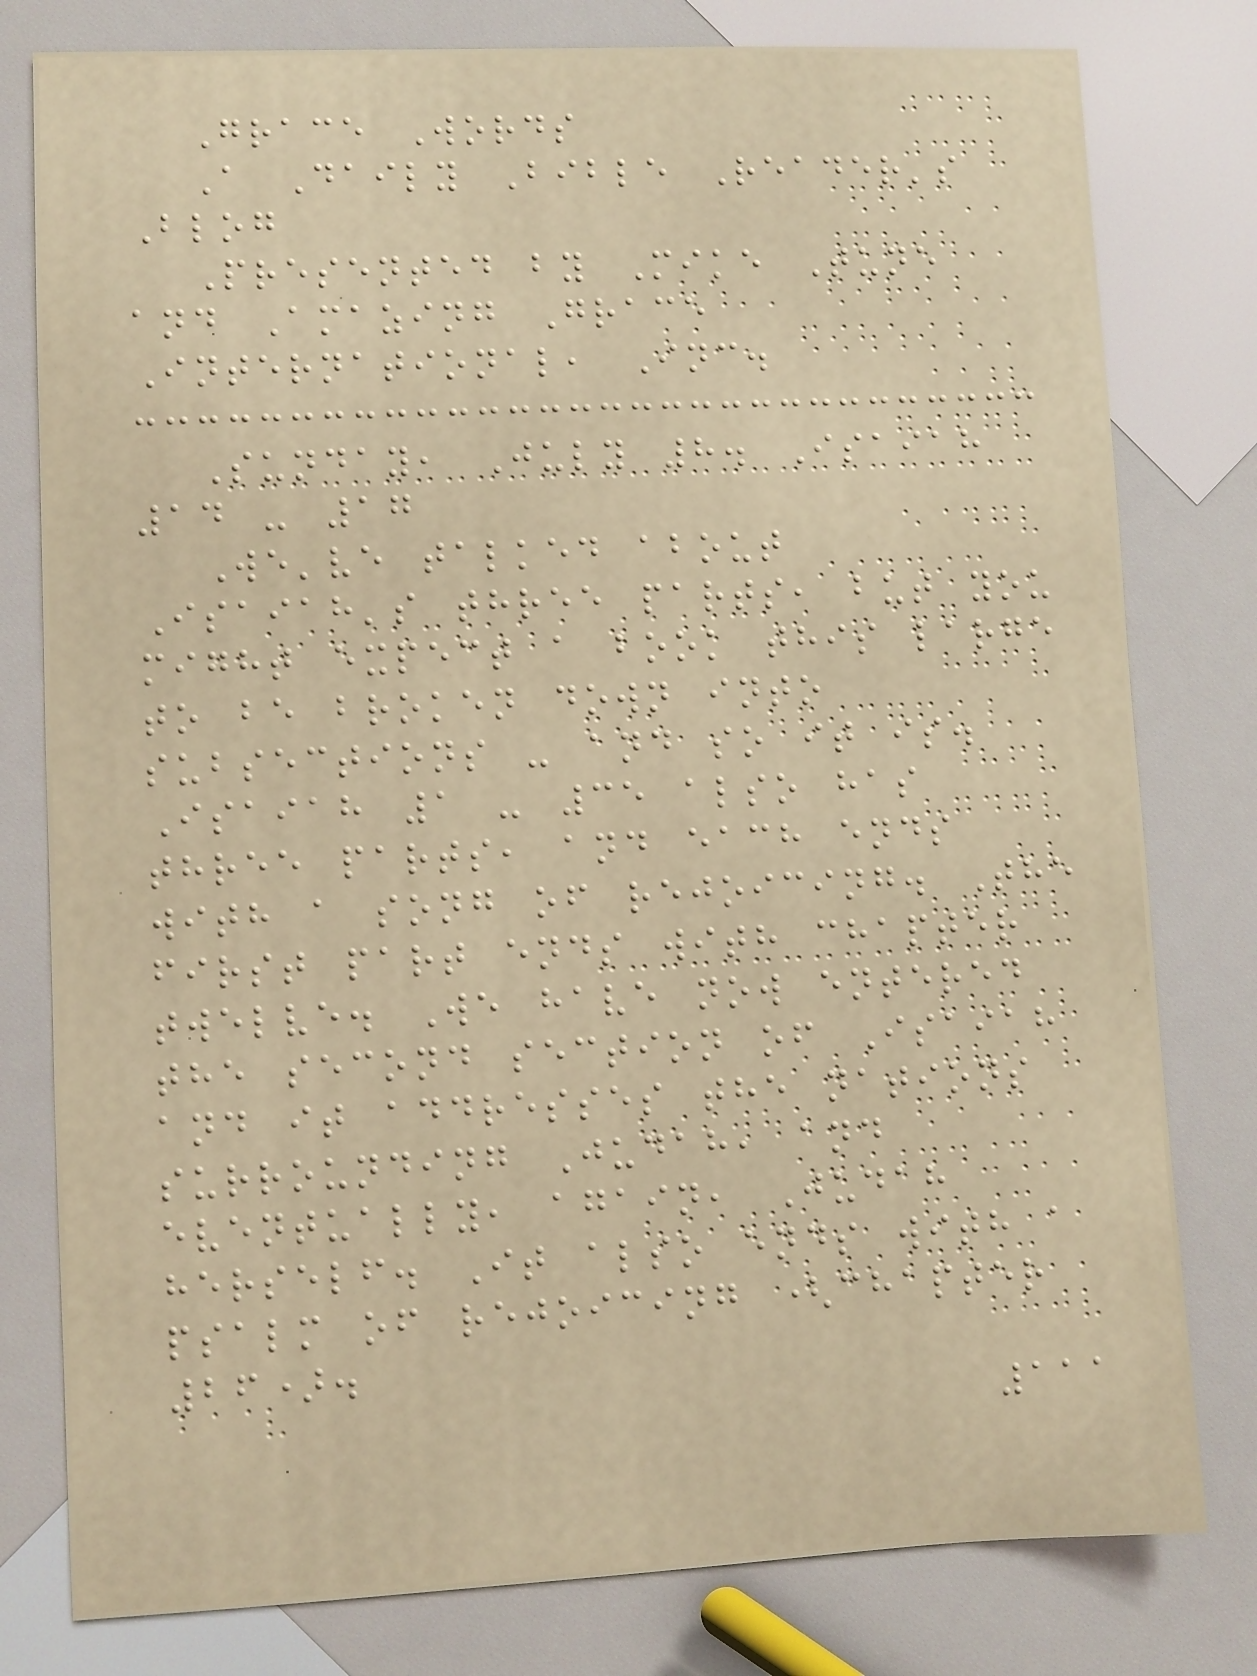Grace Words
A Daily Bible Reader's
Blog
Presented by Mike Tune
and Amazing Grace
International, Inc.
Sunday, July 8. Isaiah
14 - 17
We've talked about
Isaiah's three parts, but you
might expect a book this large
to be broken down into
subsections - and so it is.
Isaiah 1 - 35 also has
three parts, and each ends
with a song of rejoicing. The
first part ends with chapter
twelve. We have now entered
the second section of Isaiah
and it addresses the nations
surrounding Judah, and
eventually, again, Judah
herself. It also ends with a
psalm of rejoicing (chapter
26).
111
